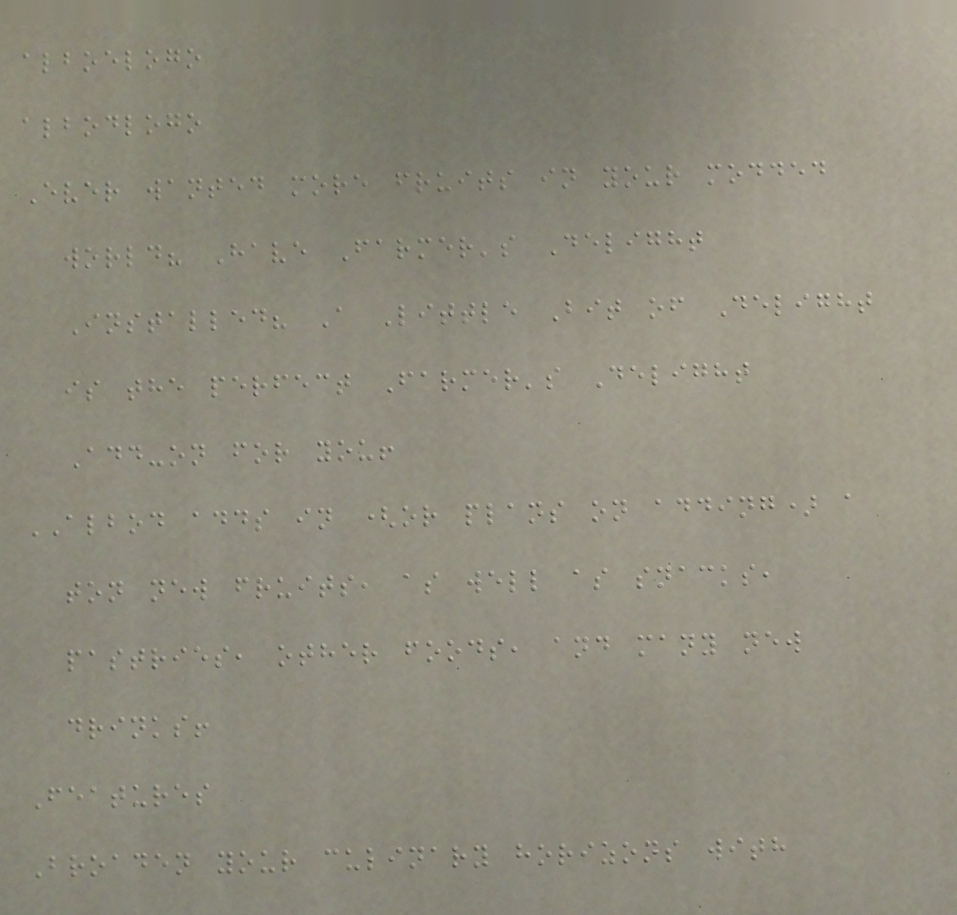alboelogo
albodlogo
Ever wanted more fruits in your modded
world? Have Farmer's Delight
Installed? A Little Bit of Delight
is the perfect Farmer's Delight
Add-on for you!
ALBOD adds in (or plans on adding) a
ton new fruits, as well as snacks,
pastries, other foods, and many new
drinks!
Features
Broaden your culinary horizons with
